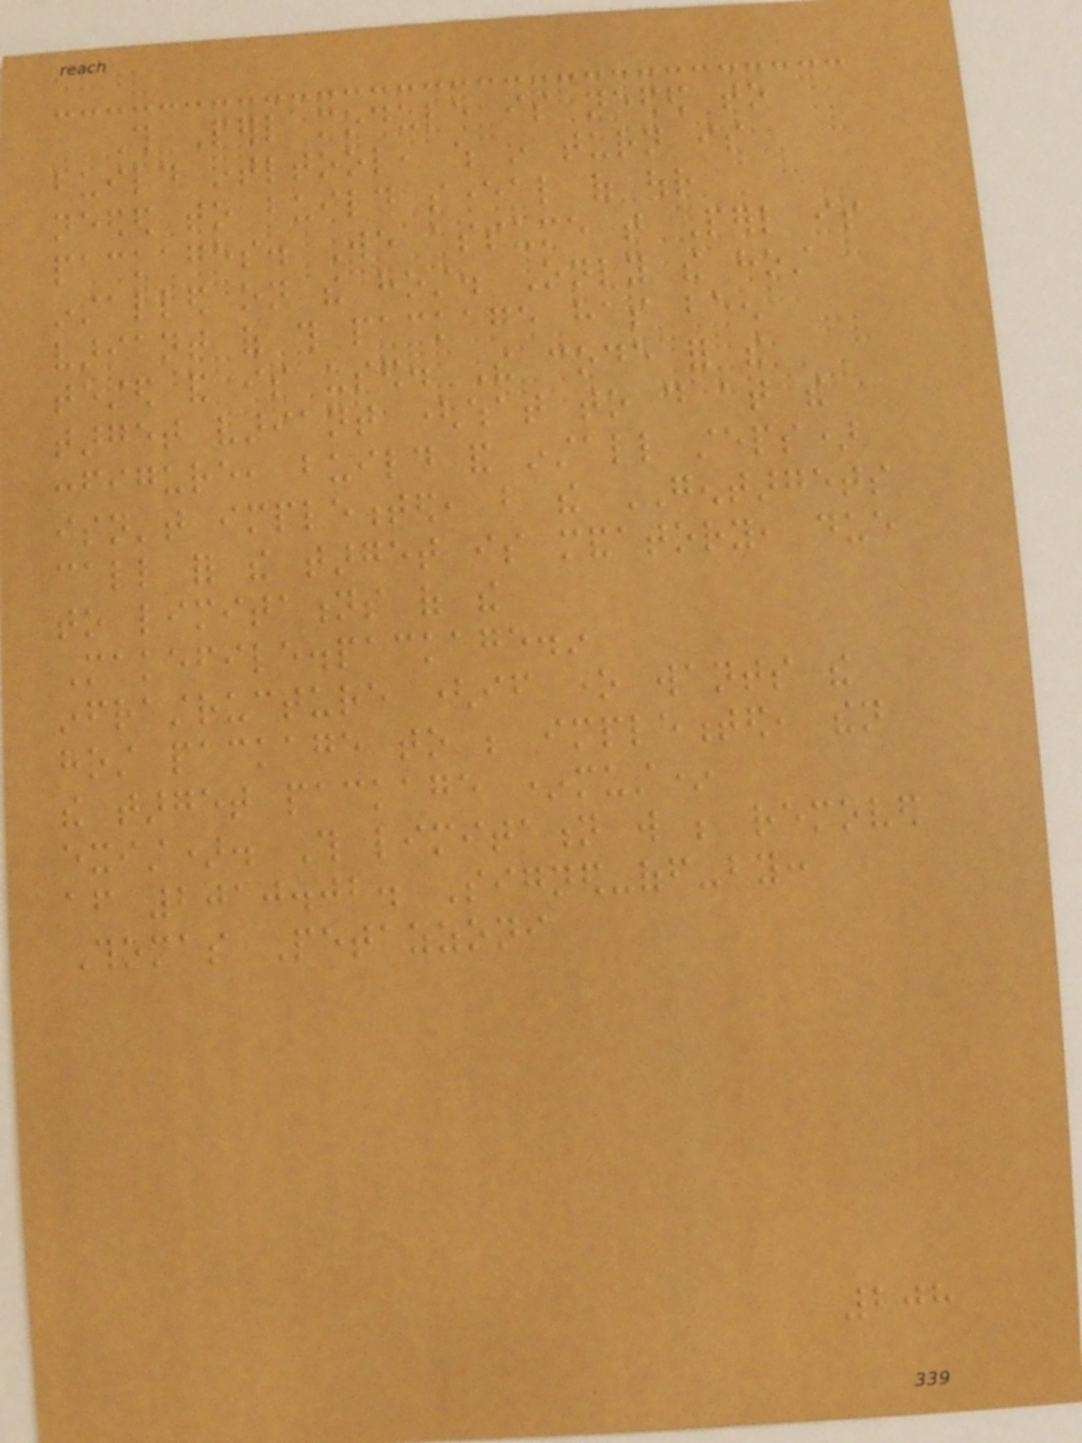This Perl module is needed to
build intltool, which in turn is
needed to build several of our
packages. We assume that Perl is
installed on the host. Only the host
variant of this package has been
tested and is used. The code for the
target variant (what to do at the
configure, build and install steps)
isn't implemented, but the GENTARGETS
call for the target is mandatory, due
to limitations of the
Makefile.package.in
infrastructure (if one wants the
host package to be implemented, then
the target package *must*
exist). This limitation will be removed
after 2010.02. Signed-off-by:
Thomas Petazzoni
208
